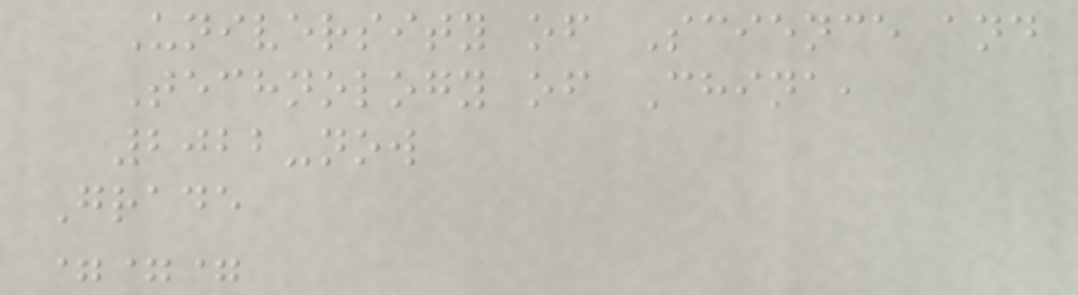University of Science and
Technology of China,
2022-now
Grade
===
